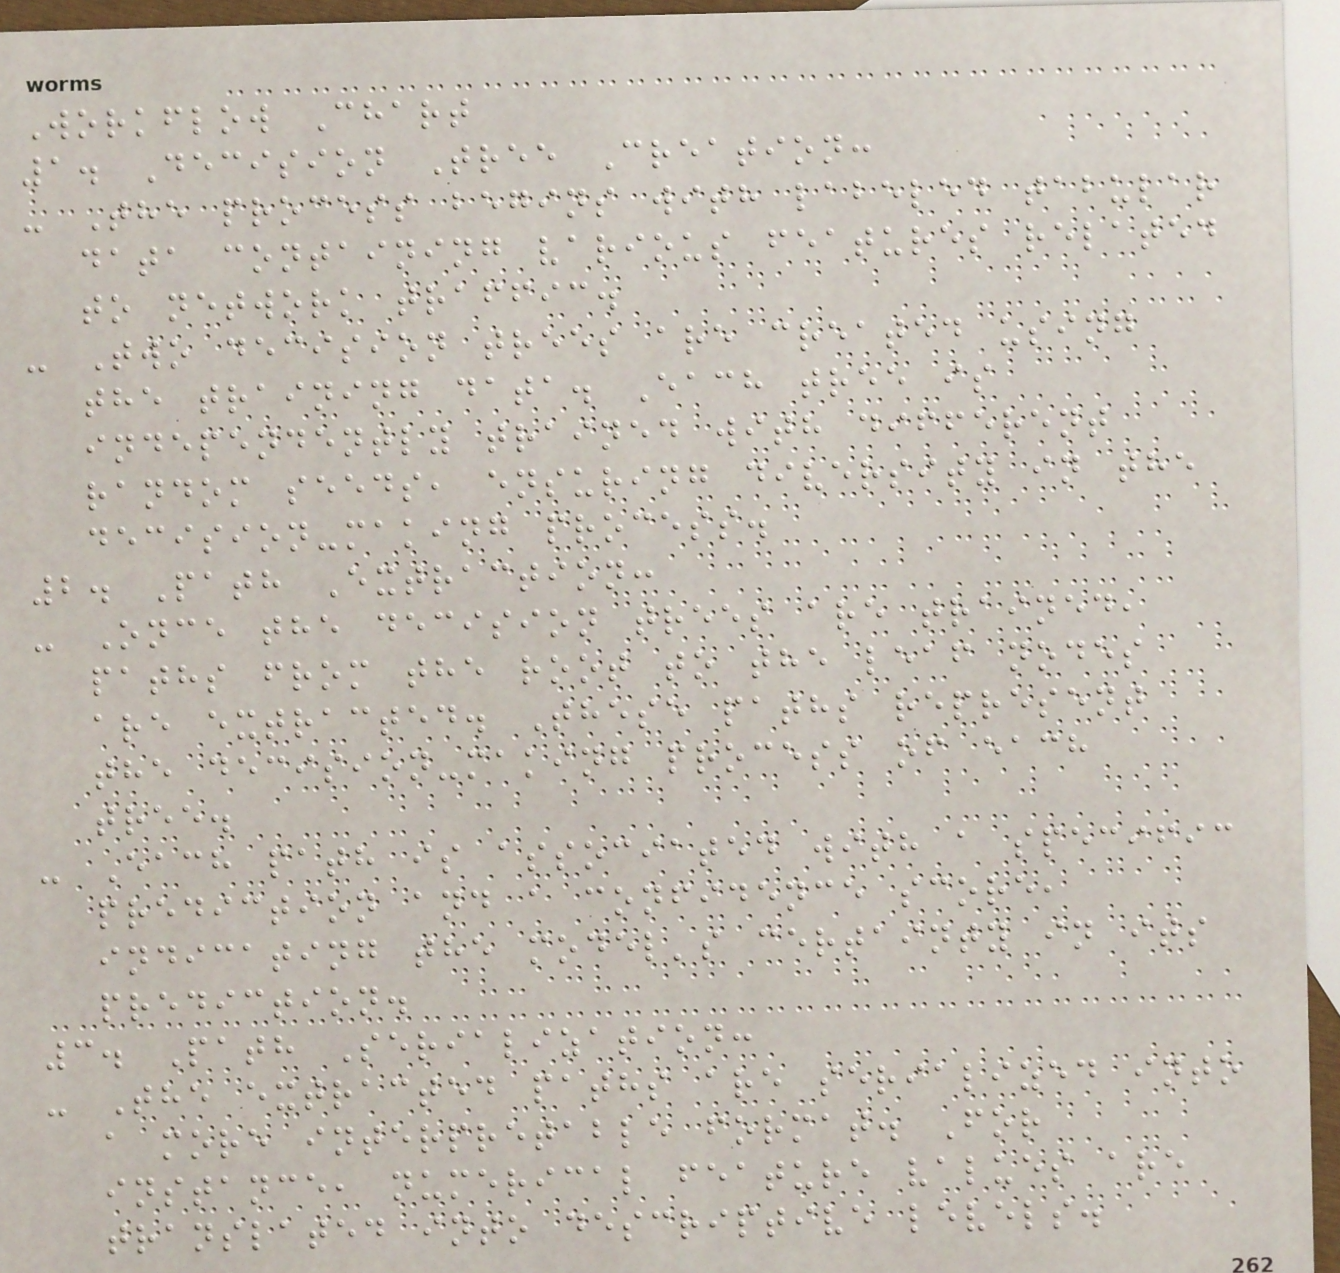Workflow Chart
1. Decision Tree Creation:
- The process begins with labeled tabular
data containing various features related
to network traffic.
- Two decision trees are created using
the training data. Each tree is
independently trained with different
random seeds, ensuring diversity in the
decision-making process.
2. Path Extraction:
- Once the decision trees are trained,
paths from the root to the leaf nodes
are extracted. These paths represent
the decision-making process of each
tree.
- Each path is associated with a specific
prediction and a confidence score,
indicating the model's certainty in its
prediction.
3. Path Serialization:
- The extracted paths are serialized into
a more interpretable format. For
instance, numerical feature values are
translated into descriptive levels.
